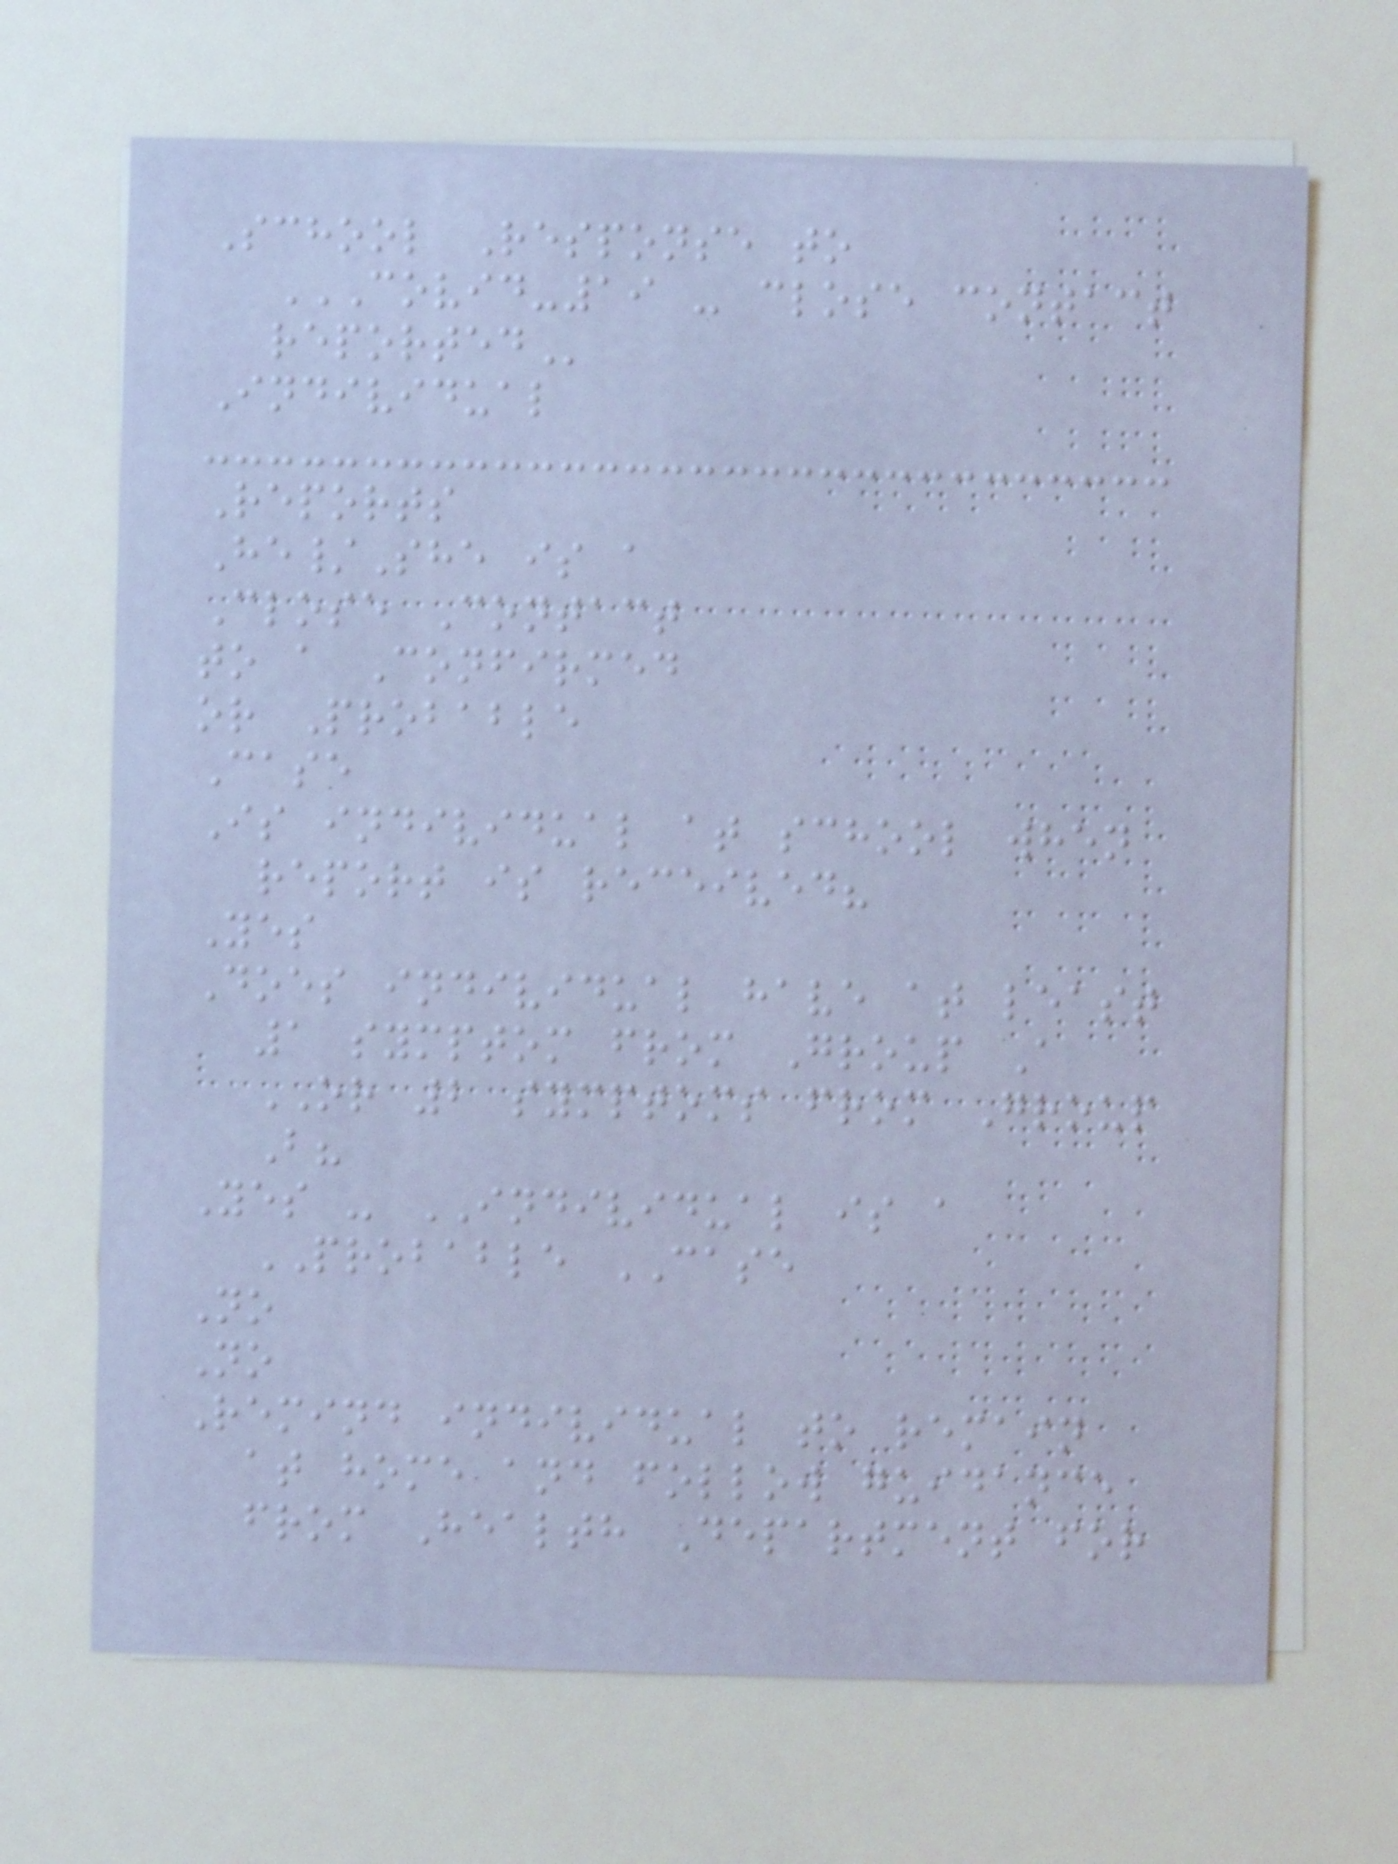School Response to
COVID-19 - CLOSE CONTACT
REPORTED
Individual
Reports
He/She is a
Close Contact
to a Confirmed
or Probable
Case
Is individual at school when
report is received?
Yes
Does individual have at least
1 symptom from Group A
OR 2 symptoms from Group
B?
Yes - INDIVIDUAL is a
PROBABLE CASE
No
No
Remind individual to remain
at home and follow guidance
from Health Department for
